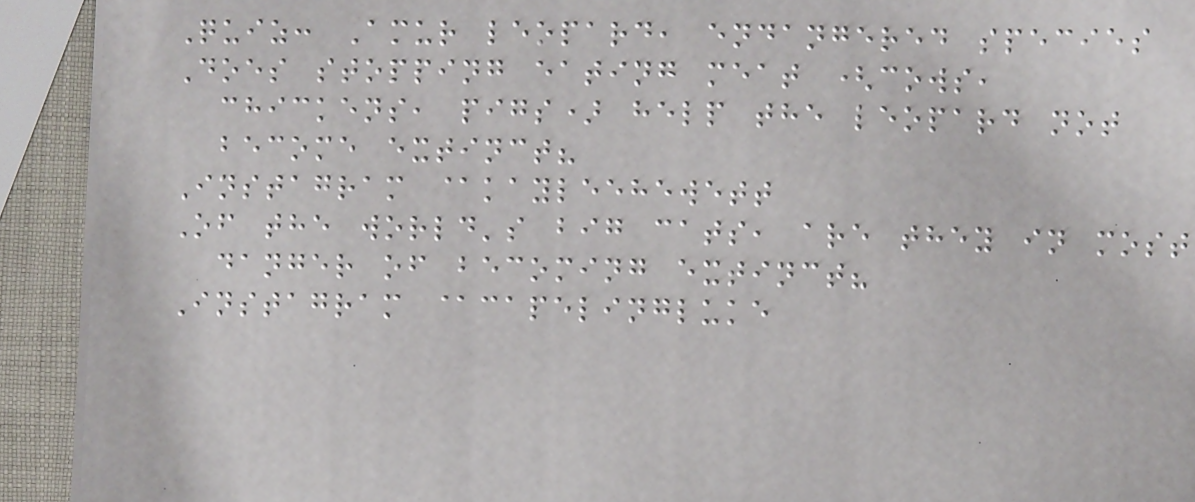Quiz: Amur leopard, endangered species
Does stopping eating meat (cows,
chickens, pigs) help the leopard not
become extinct?
Instagram @kayleehewett
Of the world's big cats, are they in most
danger of becoming extinct?
Instagram @capelingluke
